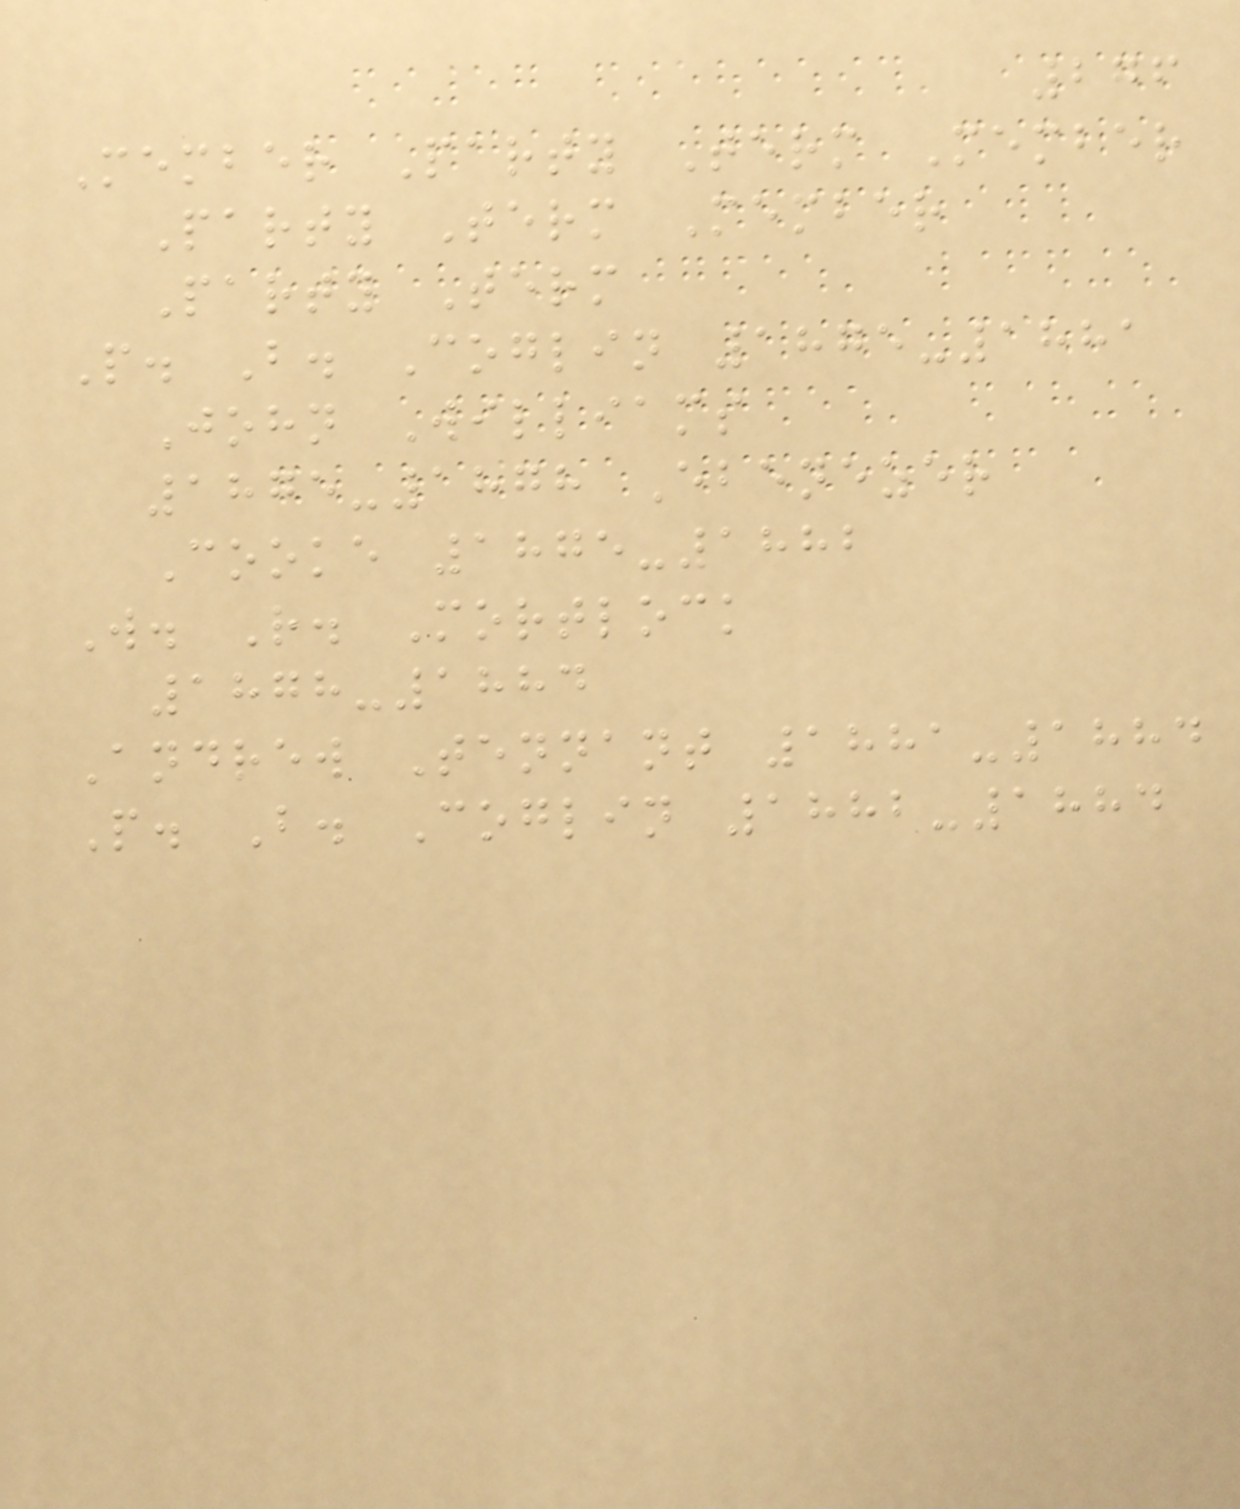276
Member Party Term Member
Party Term Member
Party Term
P. B. Coglin 1875-1881
John Williams
1875-1878 Ebenezer
Cooke 1875-1882
W. R. Mortlock
1878-1884
Andrew Tennant 1881-1884
P. B. Coglin 1882-1884
